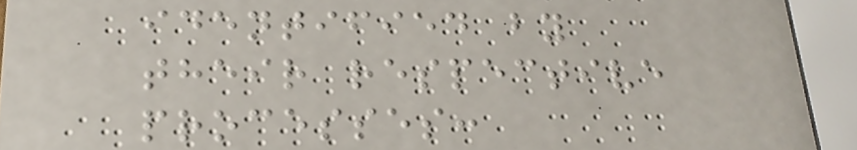identified by
their respective
processes:
